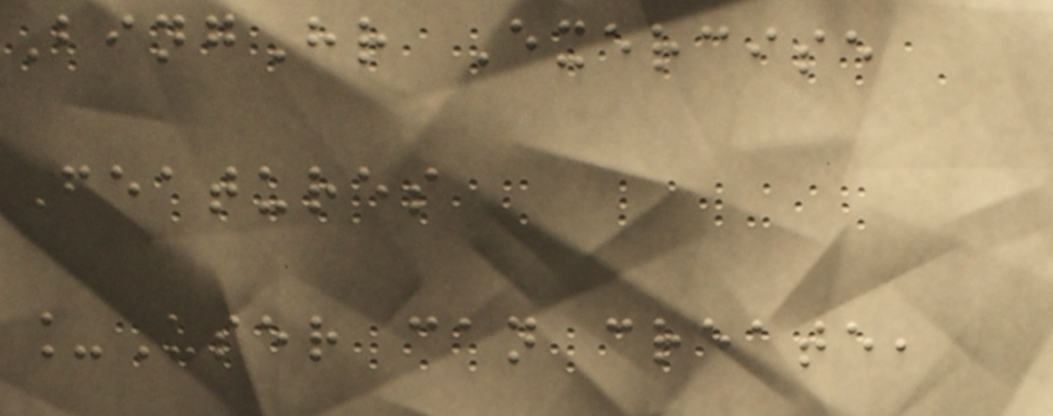BingHr Exercise
Features
_User can create,
